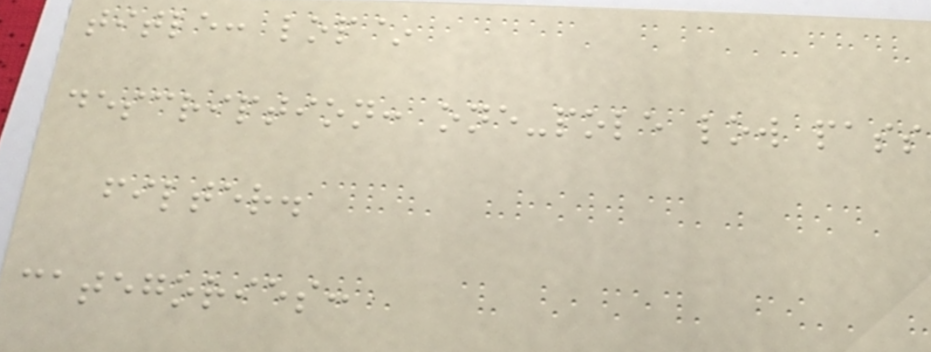title: lop~
description: one-pole low pass
filter.
categories:
